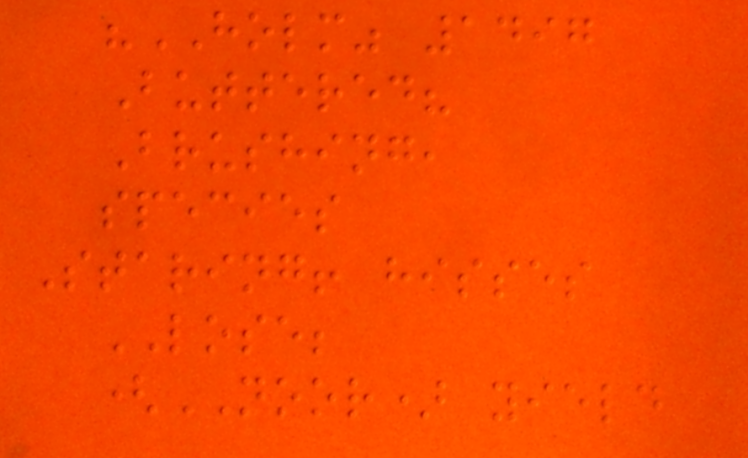"HOLM" 1497
Buttered?
Brushing,
species
Staring! hisses
LOSE;
(NOOR) yield
